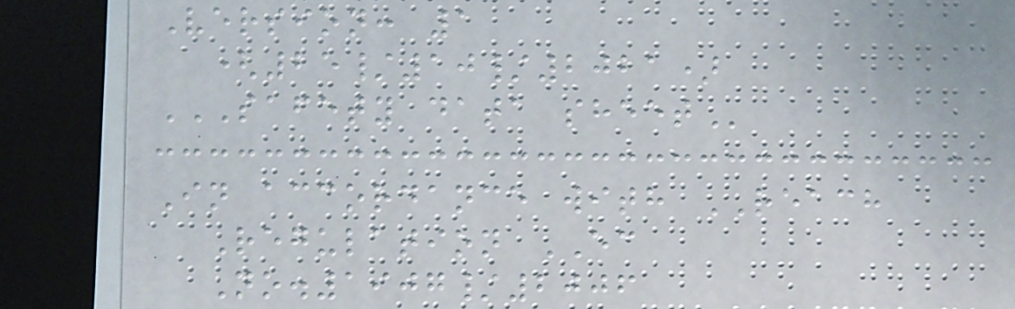Version: 1
(25/10/2021)
SAFETY DATA SHEET
In accordance with REACH
Regulation EC
No.1907/2006
